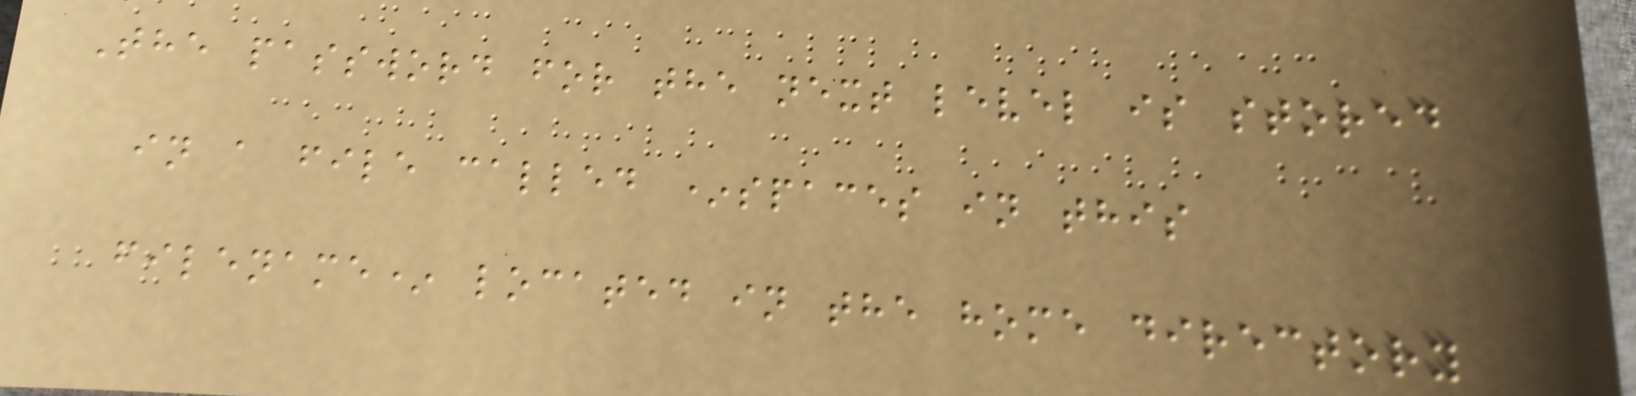The password for the next level is stored
in a file called *spaces in this
filename* located in the home directory
